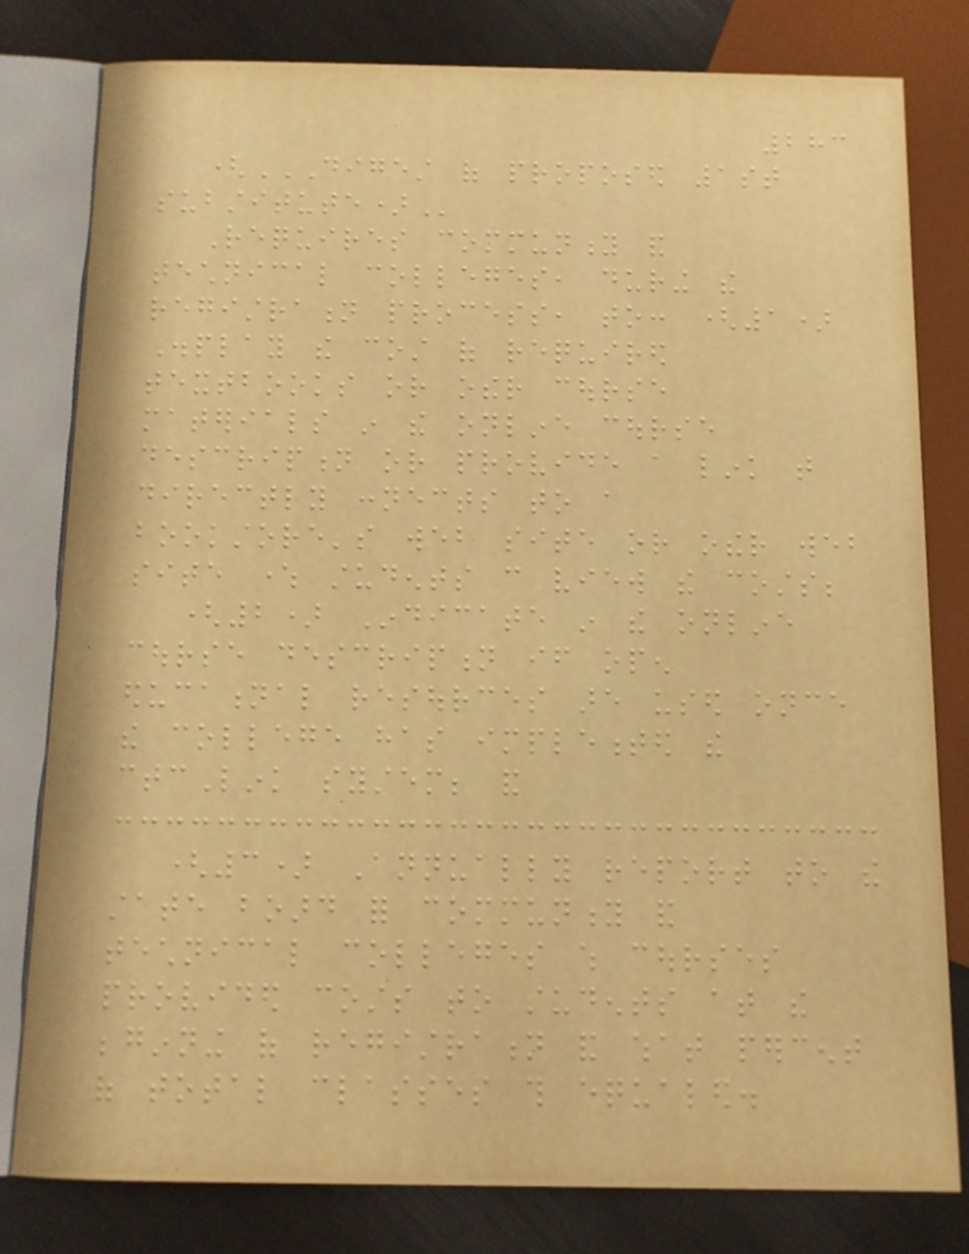283
(DIGEST OF PROPOSED 1ST
SUBSTITUTE)
Requires community and
technical colleges, during the
registration process, to: (1)
Display the cost of required
textbooks or other course
materials in the online course
description or provide a link that
directly connects to a
bookstore's web site or other web
site where students can view the costs;
(2) Indicate in the online
course description if open
educational resources are used once
the college has implemented the
ctcLink system; and
(3) Annually report to the
state board for community and
technical colleges which courses
provided costs to students at the
beginning of registration and what percent
of total classes this equaled.
